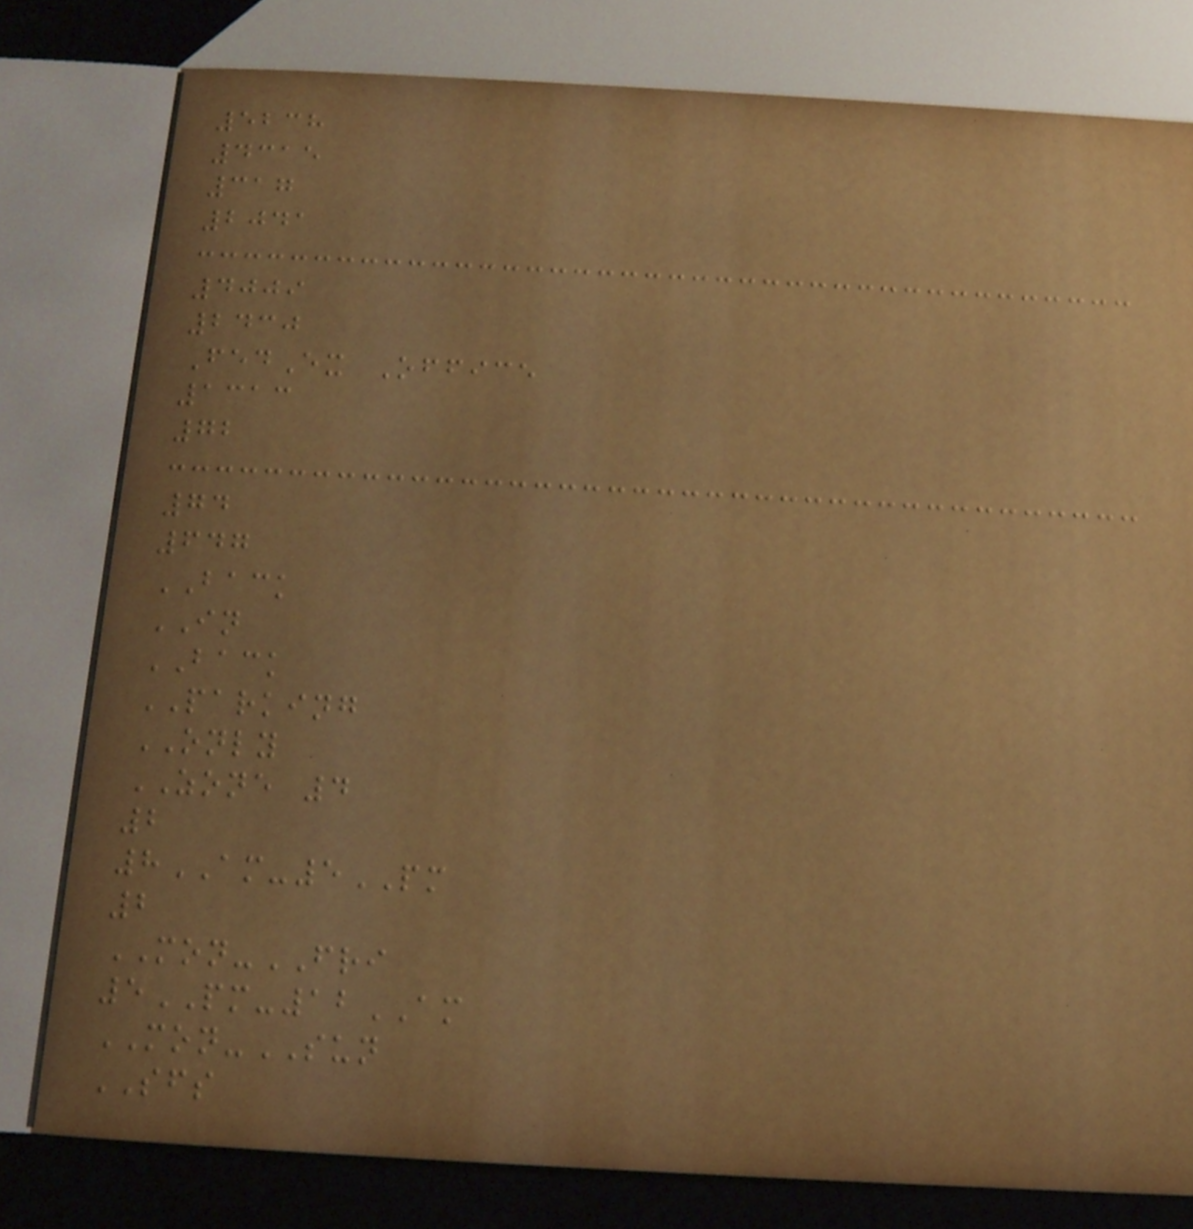5238
4315
317
2041
4009
2430
FedEx Office
1313
72
74
647
BACK
IN
BACK
PARKING
ONLY
ZONE 4
2
8AM-5PM
2
MON-FRI
5PM-12AM
MON-SUN
SFS
